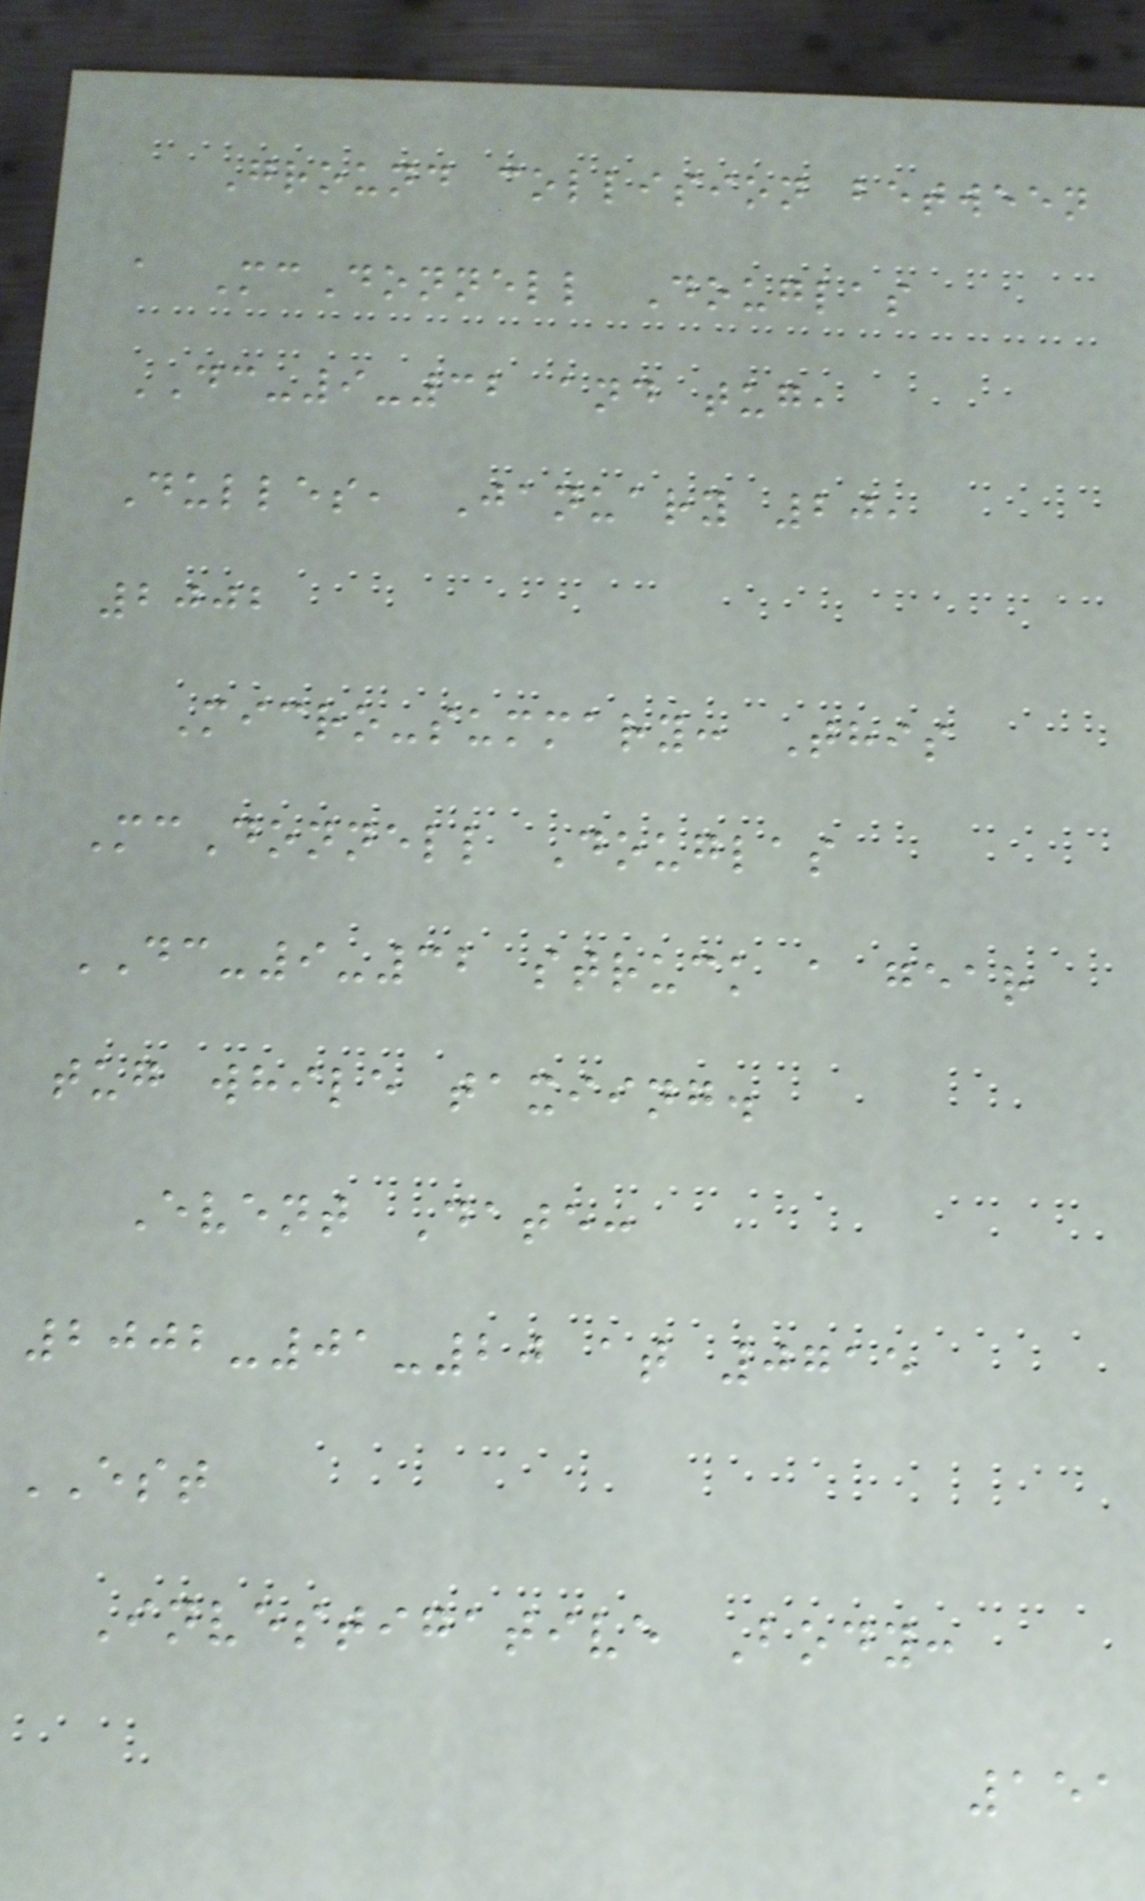Ground collision between
a McDonnell Douglas
DC-9-32 and tug,
Dulles, January 20,
2002
Micro-summary: This
McDonnell Douglas
DC-9-32 struck a gear
tug while taxiing.
Event Date:
2002-01-20 at 0715
EST
Investigative Body:
151
